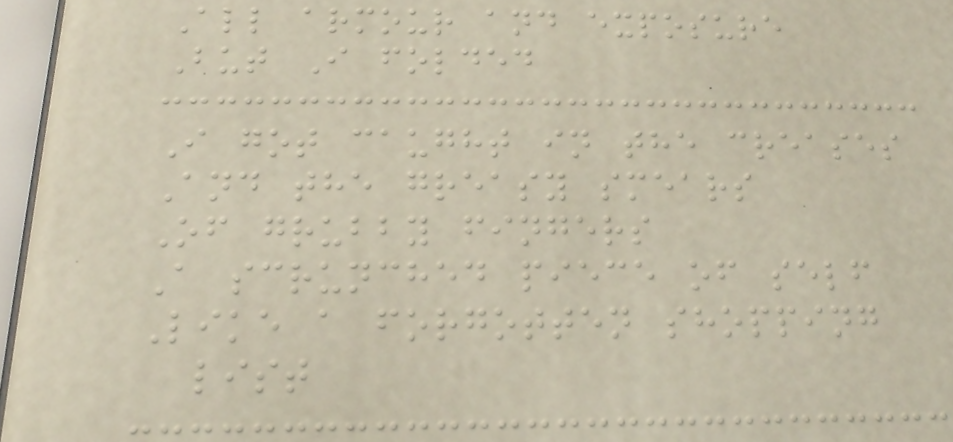All armour and exposure
But I folded
I got caught in the creases
And the greasy smears
Of grubby fingers
A scrunched piece of self
Like a forgotten shopping
list
